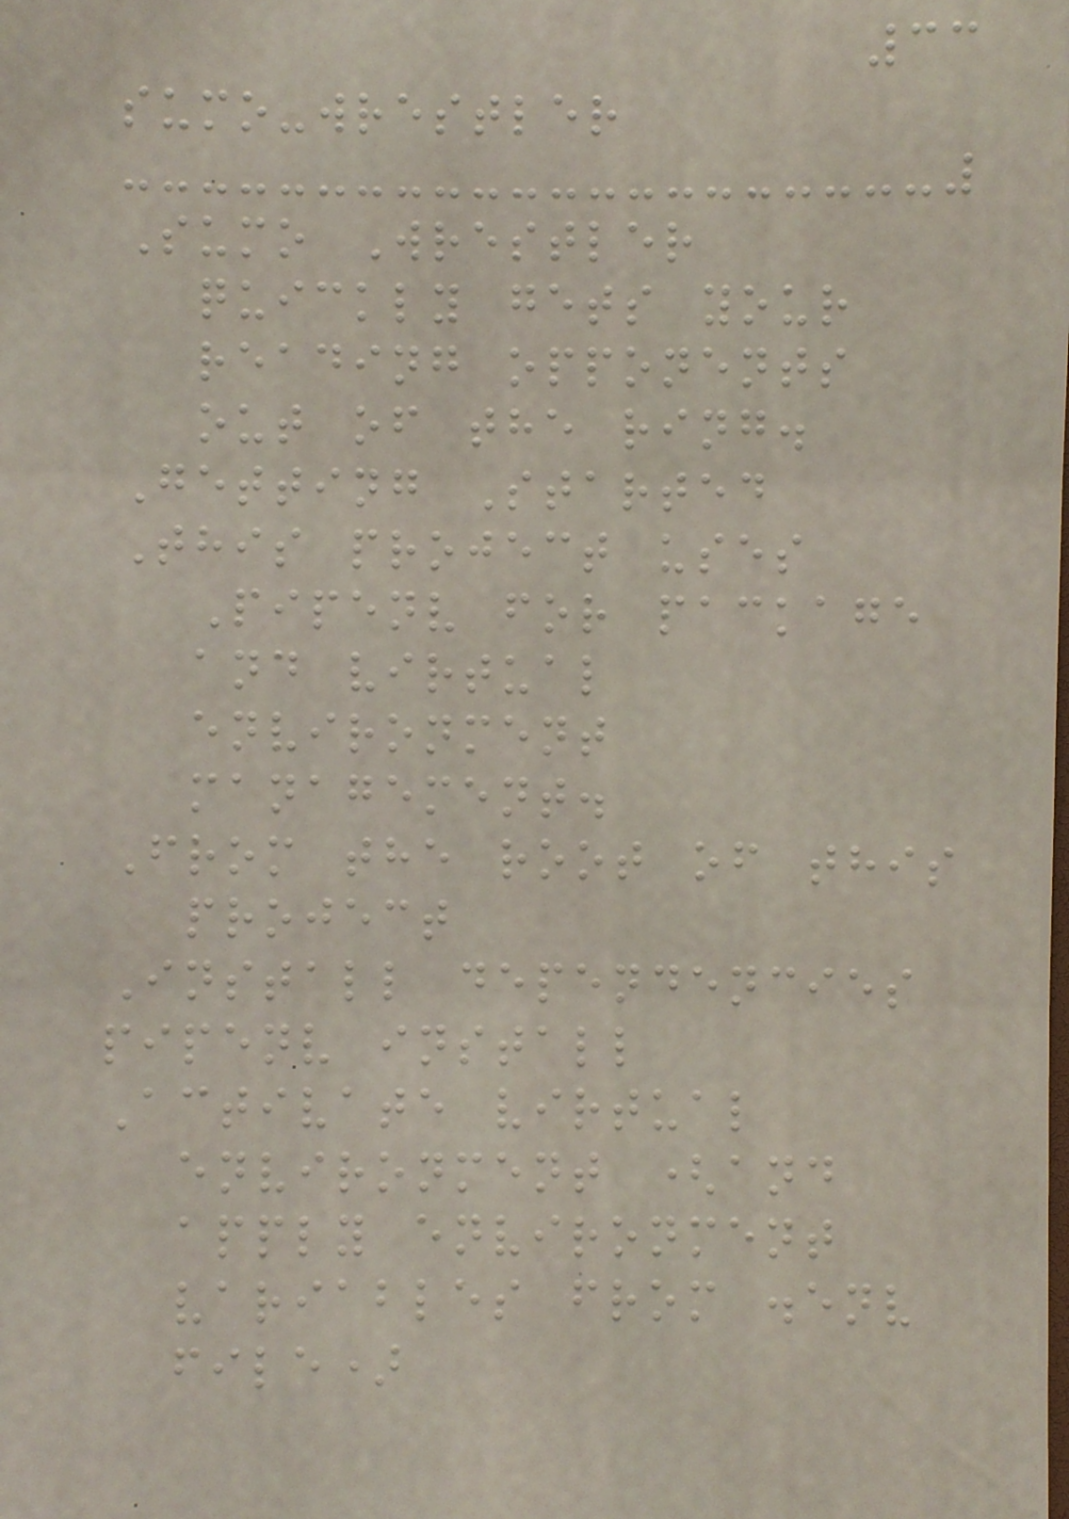33
sumo-wrestler
Sumo Wrestler
quickly gets your
reading opponents
out of the ring.
Getting Started
This project uses
Pipenv for package
and virtual
environment
management.
From the root of this
project
Install dependencies
pipenv install
Activate virtual
environment (and
apply environment
variables from .env
file)
